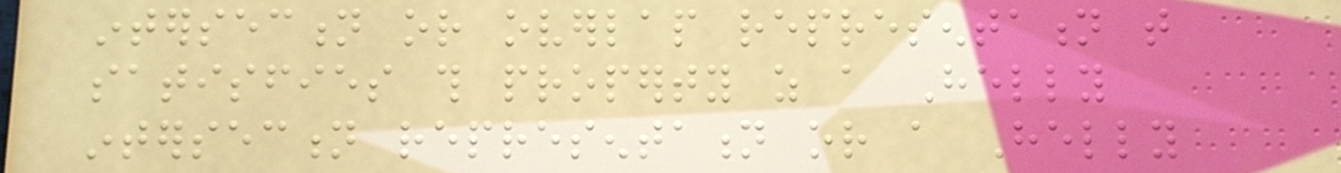intersection or overlap representation that
satisfies this property as a Helly
intersection representation or a Helly
